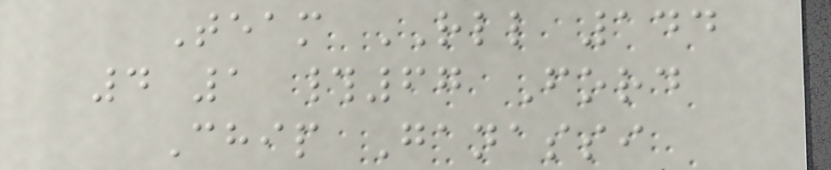Team RLL 144
4 1 #67 Ford
Chip Ganassi
